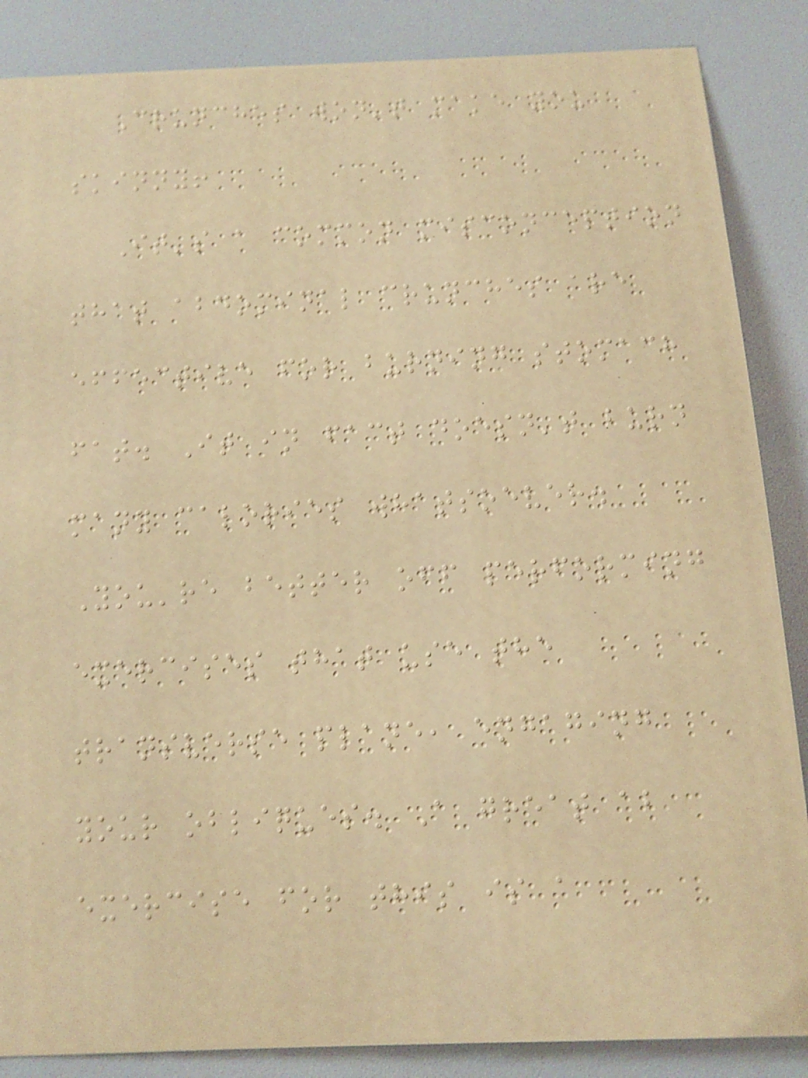Crunches won't make you
skinny!
It's a common misconception
that abdominal crunches are
effective for burning stomach
fat. It in fact doesn't burn
many calories whatsoever.
You're better off performing
exercises that use the
transverse plane, engaging
your obliques. A great ab
exercise for this is a
